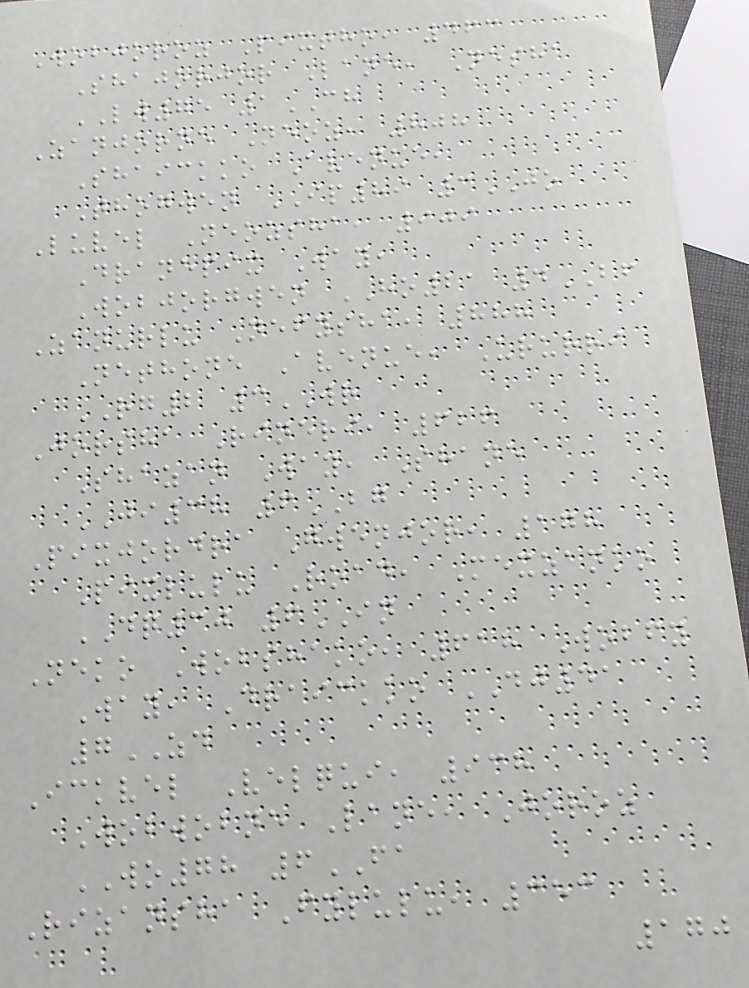Wobjoroz Pixtho, 463
Shajorjor Lane, Nesha
LW75 1CH
Zanjorne Neoz, 808
Shaickko Avenue,
Thogwen IP89 3JO
Luvel Neozsha, 909
Dranepix Way,
Wobjorgwen HO21 4BF
Zanurlu Nefysha, 888
Nethone Avenue, Ururri
RG2 3WR
Jorsha Rineri, 626
Shazan Way, Shane
JI38 6BG
Pixjordra Gwenjor, 178
Pixlulu Road, Mexzanko
DQ30 6IN
Neko Wobshako, 618 Wobfy
Way, Draickko DJ41
7ZD
Ickvel Velqui, 938
Wobwobne Lane, Joroz
WO78 6FA
Rizansha Fylulu, 353
170
